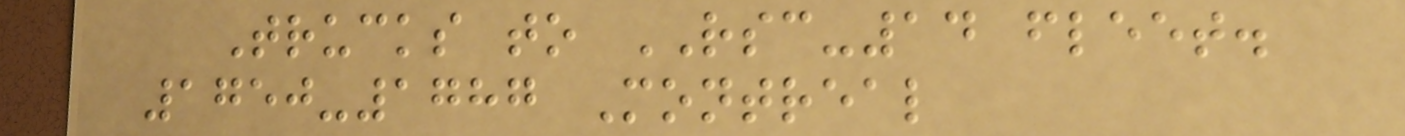Trucks to RSC-14 fleet.
1750-1787 Montreal
